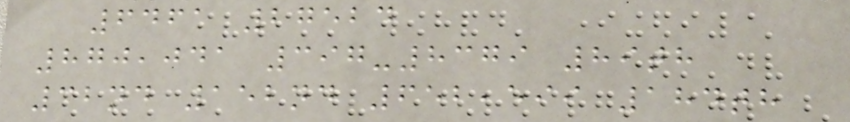6461 27524
870,041 397-8379 89th
32nd 152nd 652,599 184th
